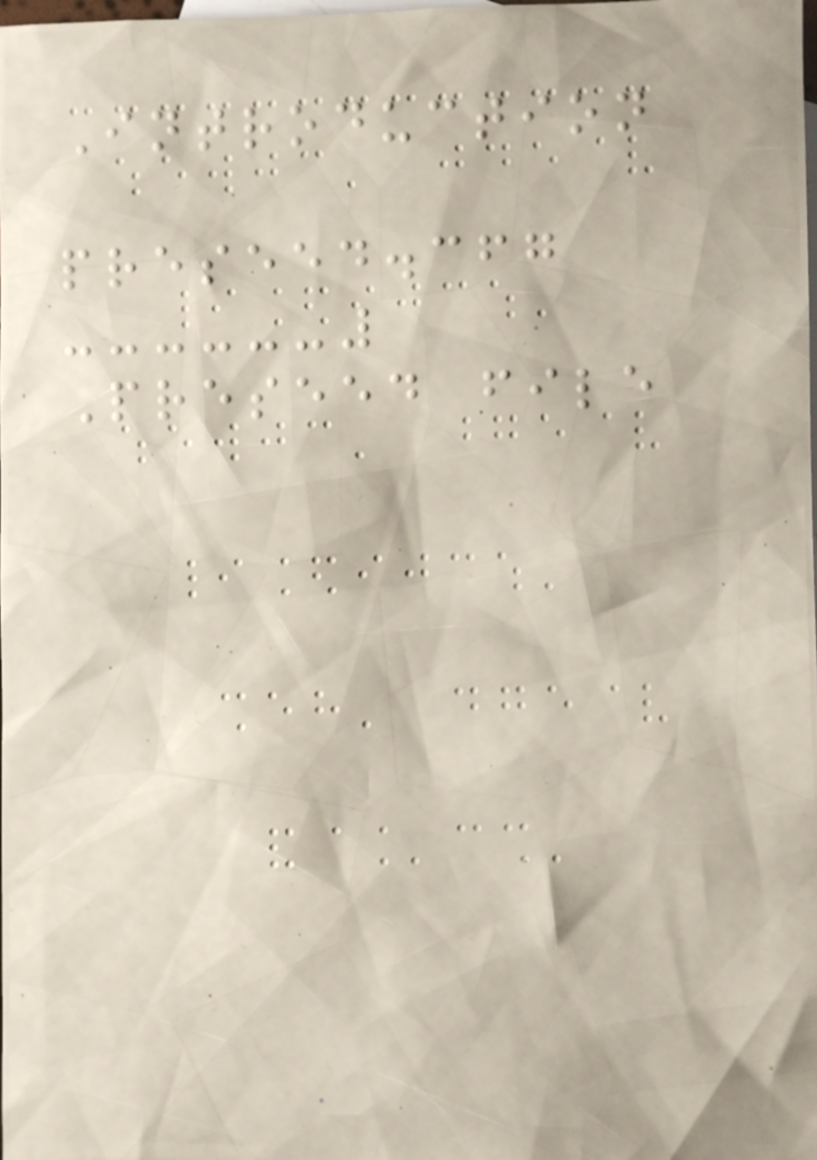Introduction
preseed.cfg
Preseed file
